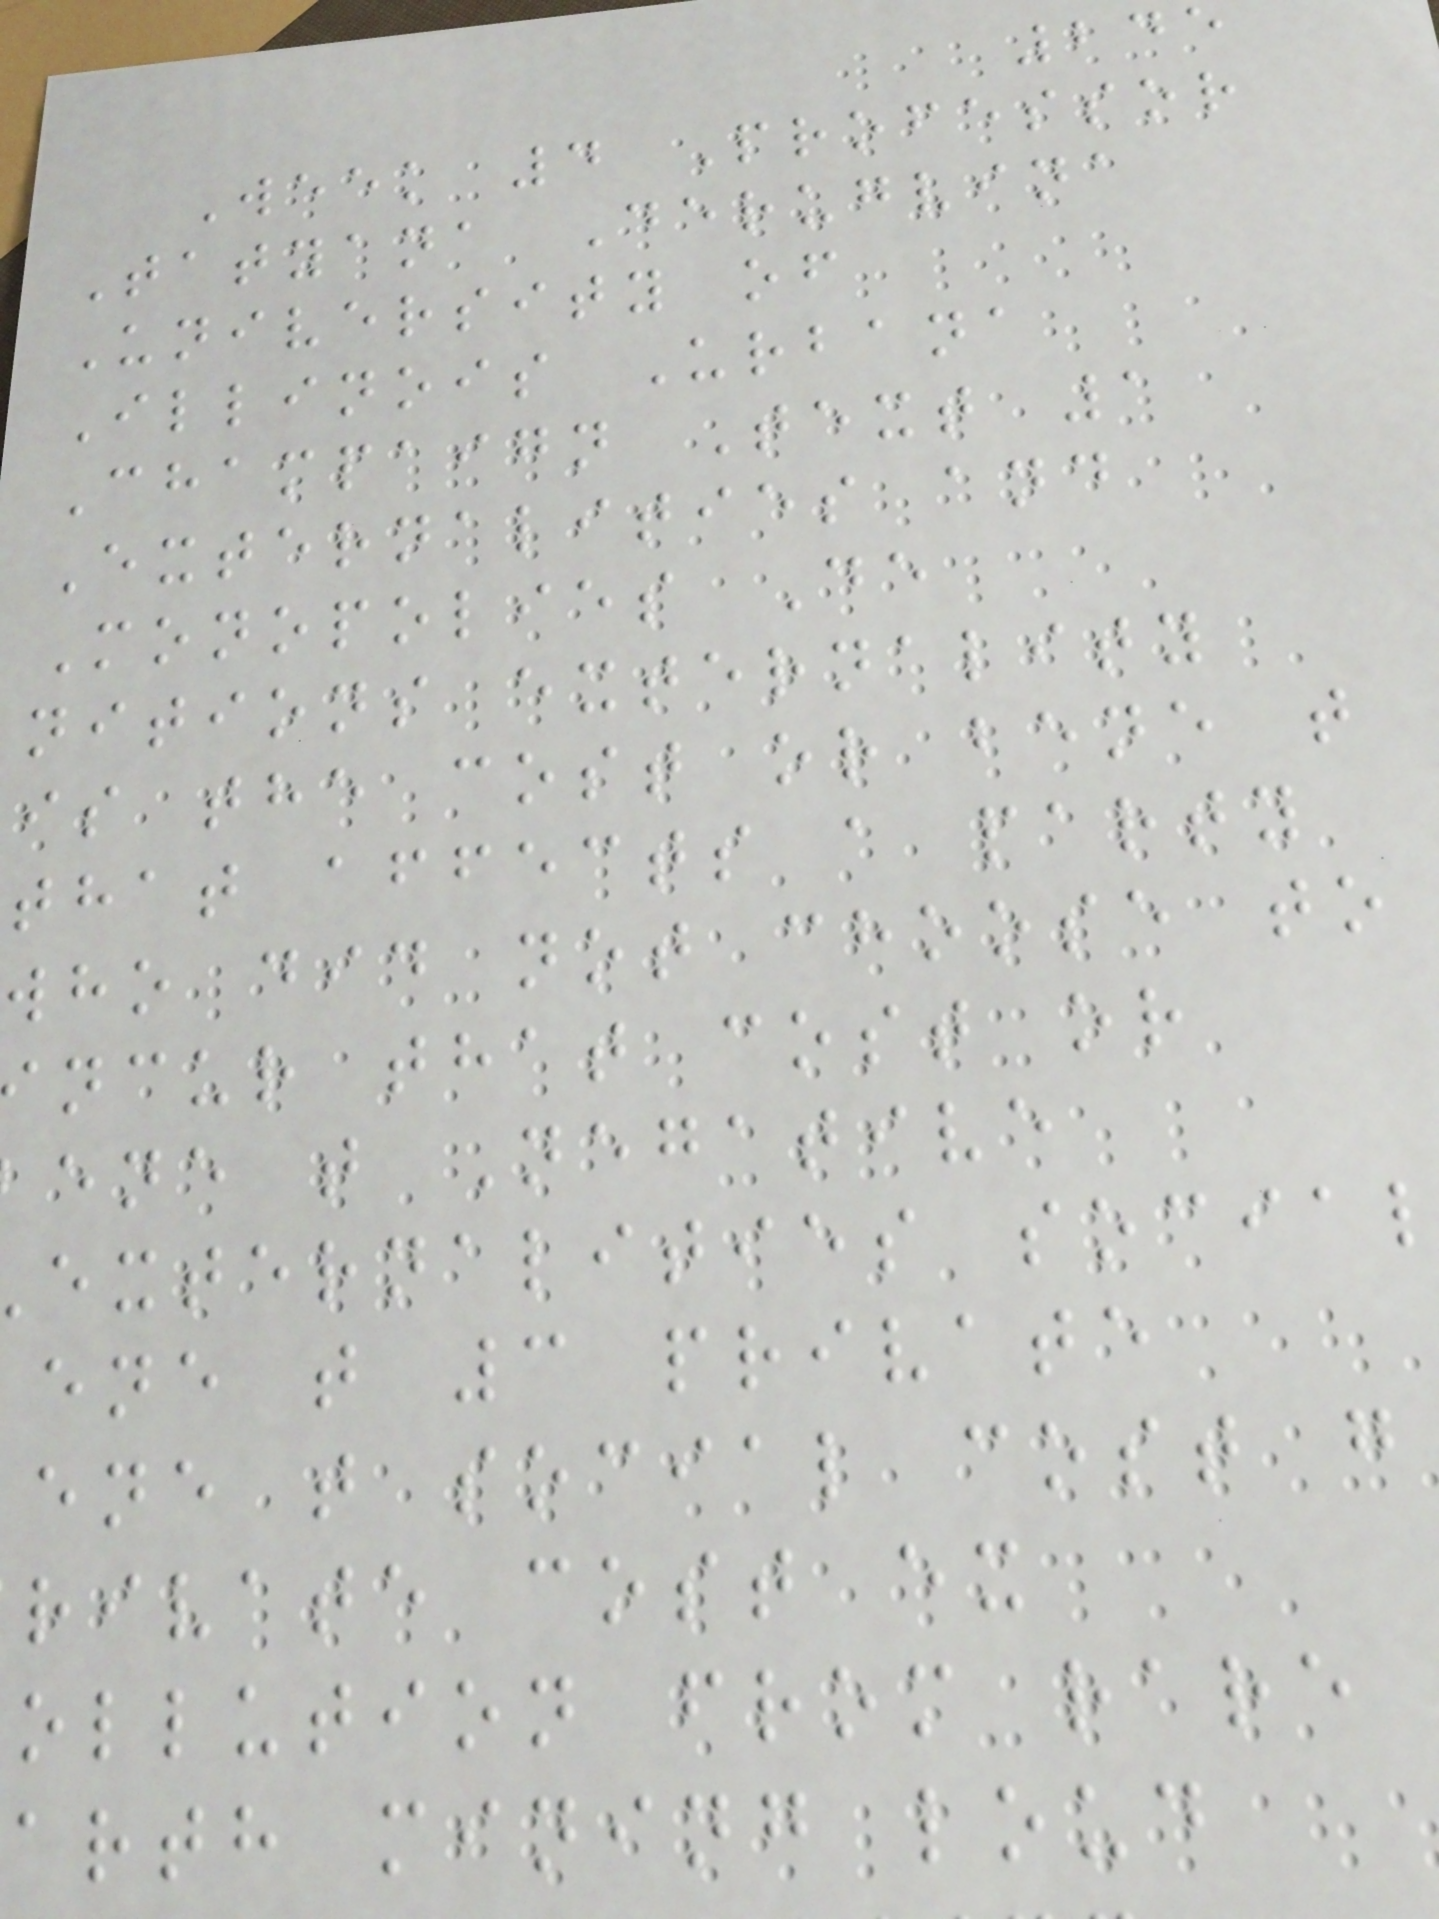245
Week 4 Professor
Tatyana Derugvina
University of
Illinois Urbana
Champaign Text 1
Externalities and
Monopolies De
nitions externality
is the cost or bene t
that affects a party
who did not choose to
ncur that cost or
ene t Negative
externalities socia
ene t 3 private
ene t social cost g
rivate cost ex
ollution from rare
arth mining loud
